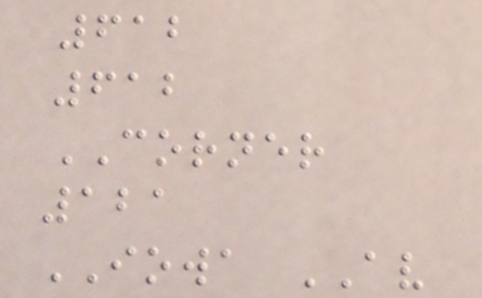612
612
CORNER
121
IOWA AV
